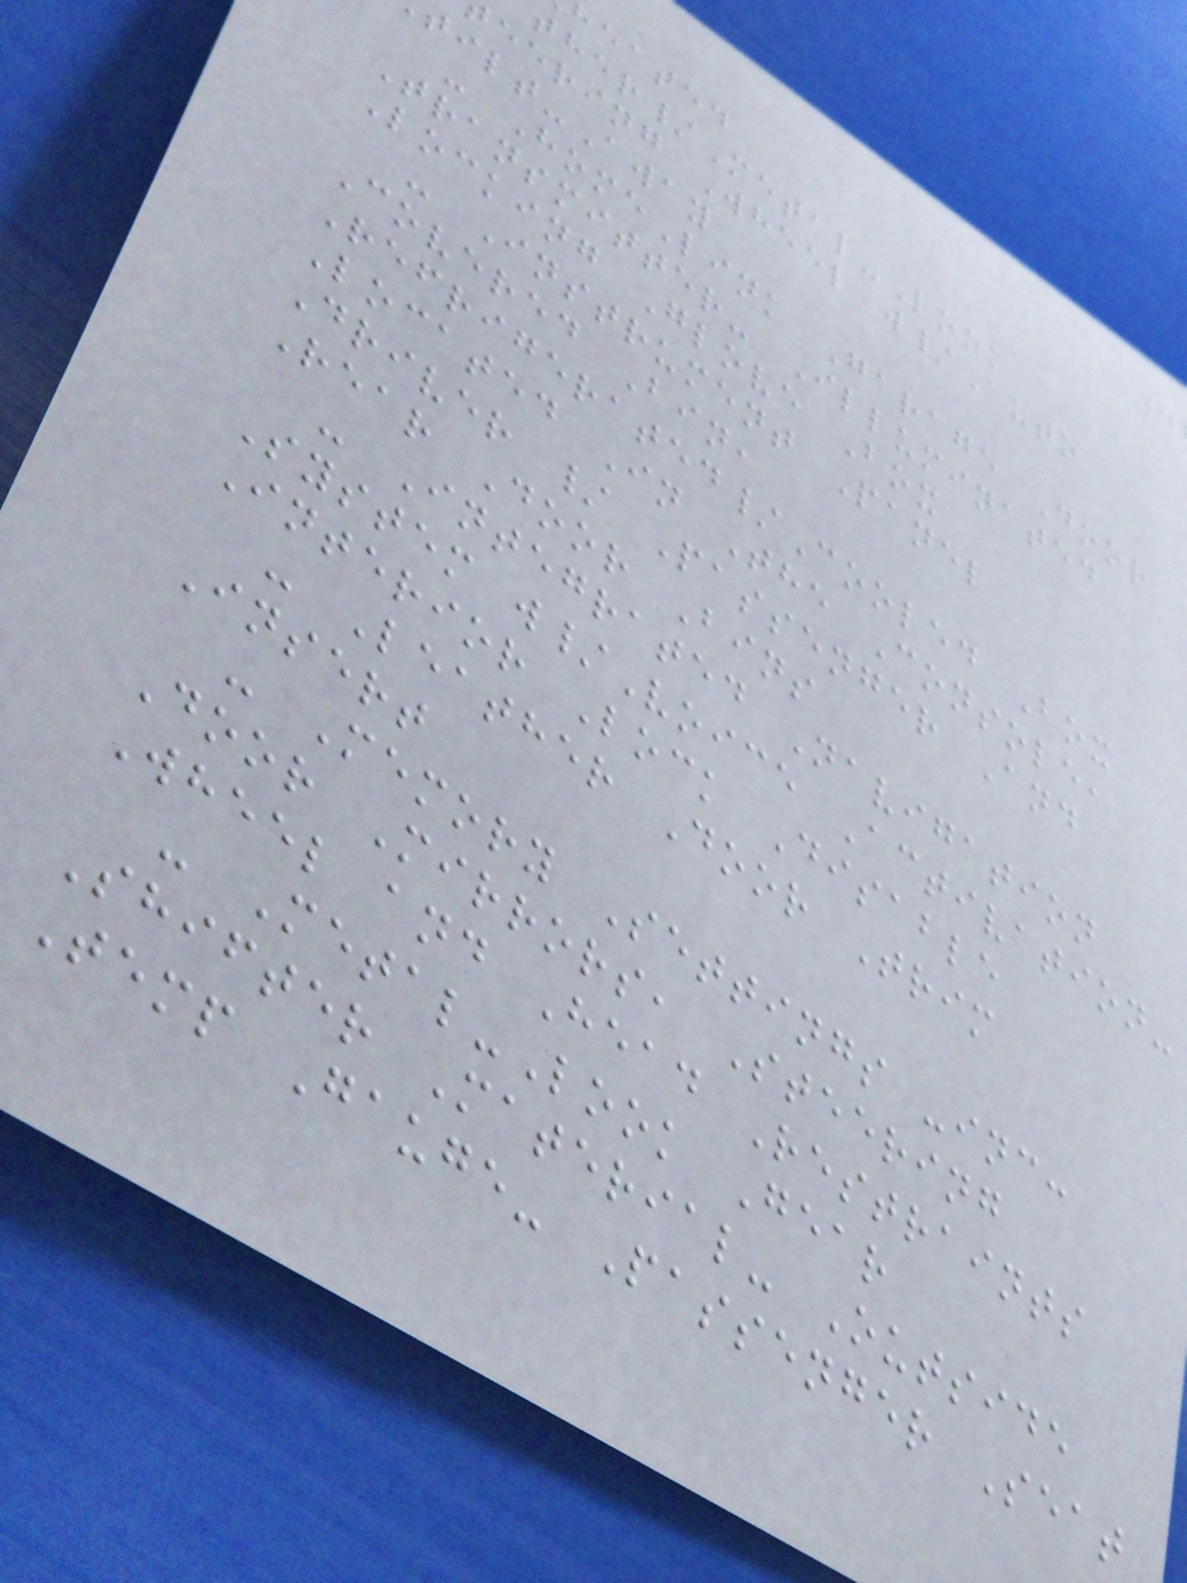heated
ther/Metal-Look
eering Wheel w/Auto
ilt-Away
- HomeLink Garage Door
Transmitter- Illuminated
Locking Glove Box
- Instrument Panel
Covered Bin,
Refrigerated/Cooled Box
Located In The Console,
Driver / Passenger And
Rear Door Bins
- Integrated Navigation
System w/Voice Activation-
Interior Lock Disable
- Leather Door Trim
Insert
- Memory Settings -inc:
Door Mirrors, Steering
Wheel and Head Restraints
- Metal-Look Gear
Shifter Material- Outside
Temp Gauge- Passenger Seat
